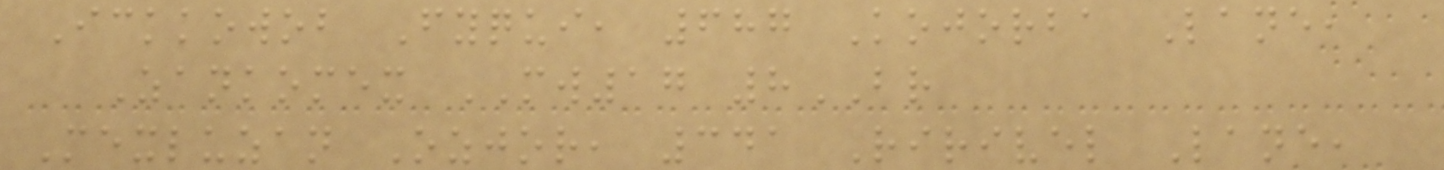Ickkowob Fyqui, 687 Kojorba Lane,
Zankomex MW17 8BR
Mexluzan Ozjor, 341 Ririvel Lane,
